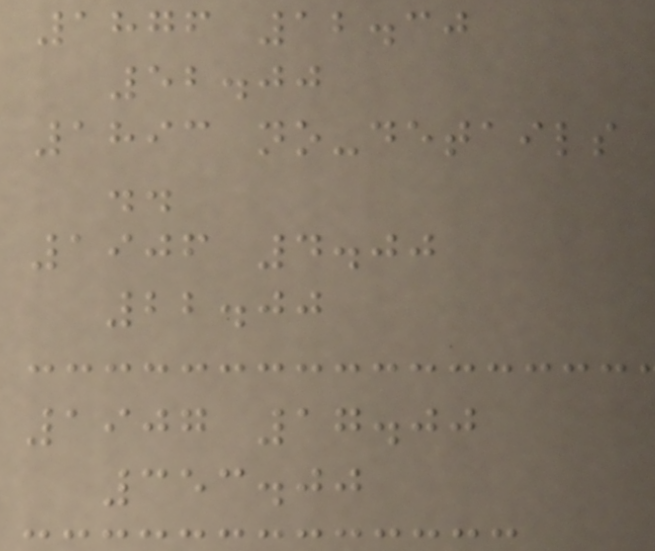1876 12.30
52.00
1893 no-details
..
1906 4.00
22.00
1907 17.00
353.00
